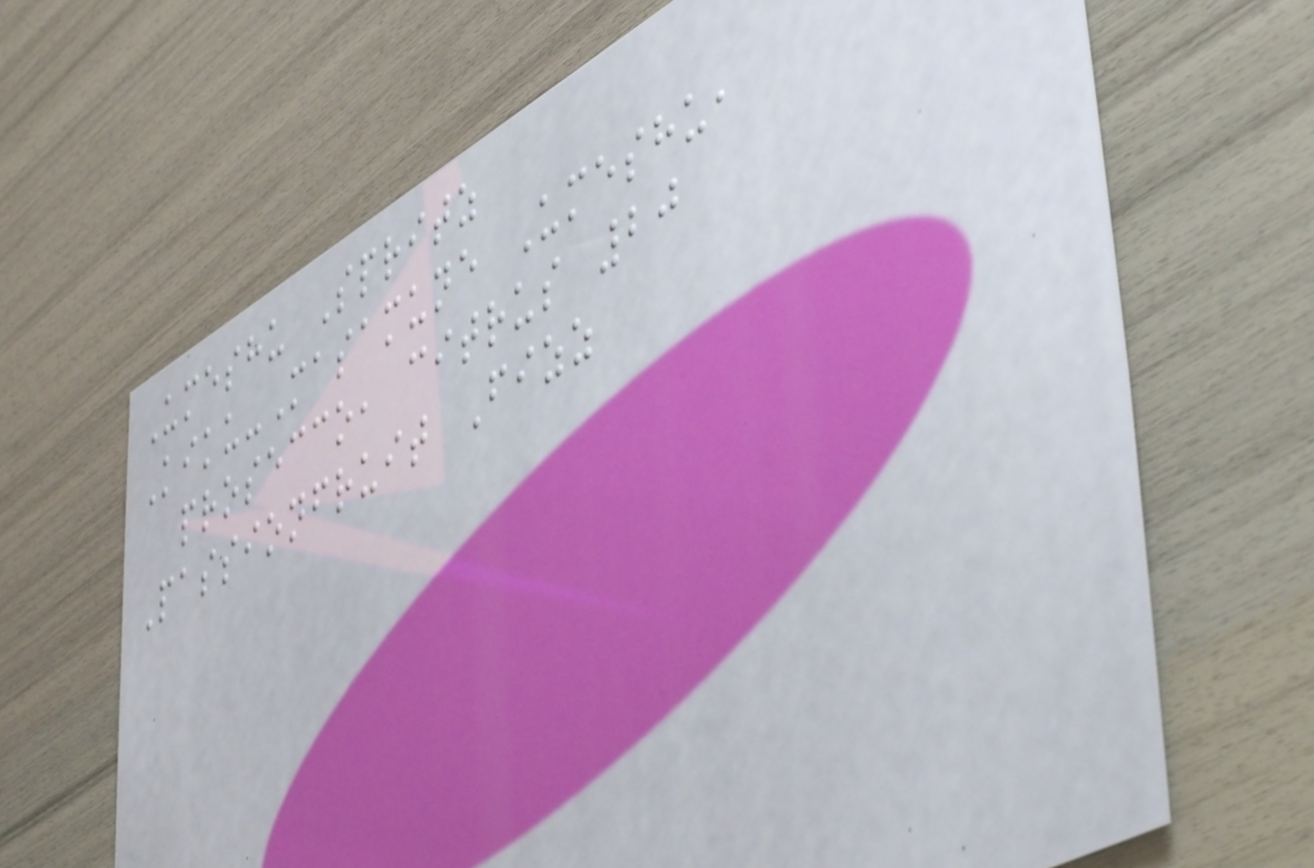Umeshu Spritz
Kiku-Masamune Umeshu,
prosecco, citrus 20
Passionfruit Fizz
